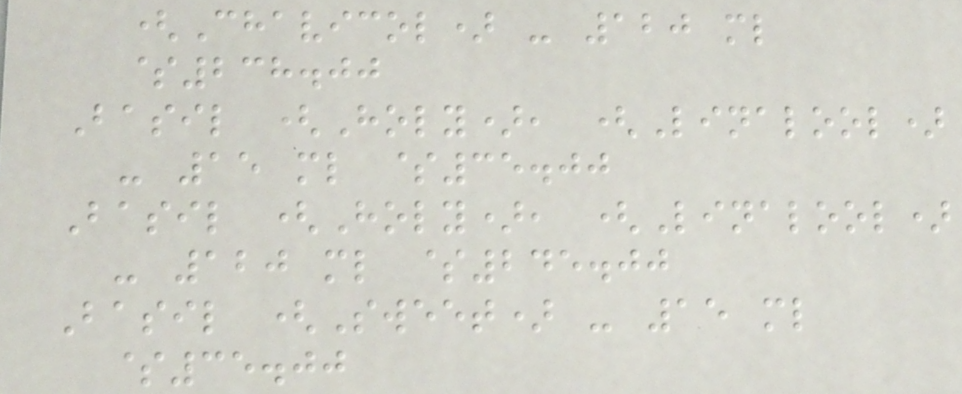(Chavicol) - 120 ml
$238.00
Basil (Holy), (Linalool)
- 15 ml $35.00
Basil (Holy), (Linalool)
- 120 ml $245.00
Basil (Sweet) - 15 ml
$35.00
